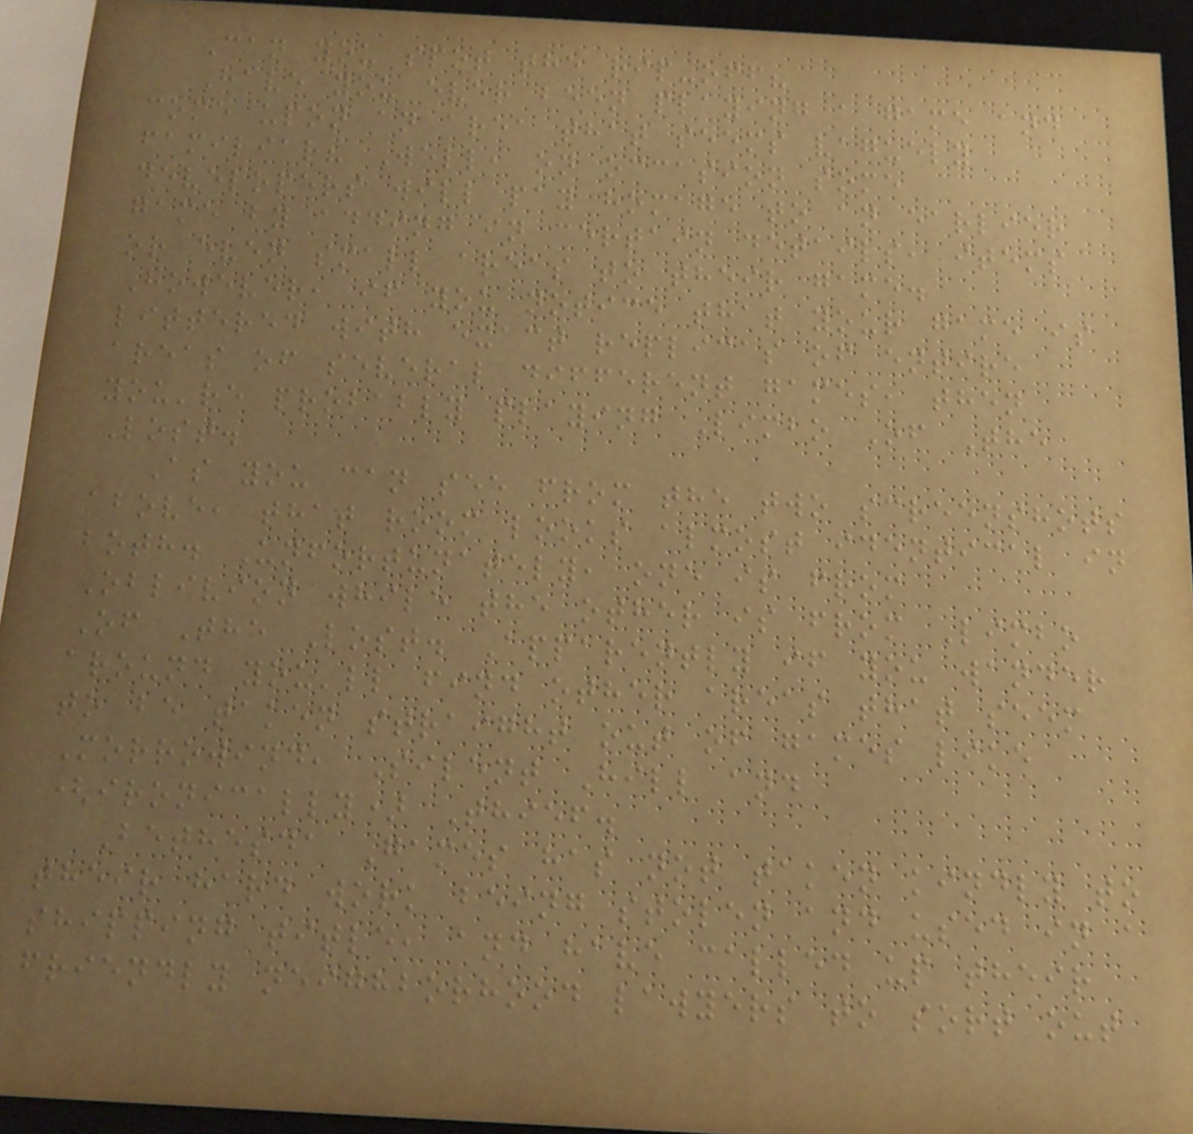Can you spot the rip-off?
Have you ever been playing a game and
come upon an area that seems vaguely
familiar? Well, on occasion some
developers will pay homage to an earlier
game by adding in certain details, items
or even small areas to their game.
However, if you notice that your game is
littered with exact replicas of entire
areas of several different games, then
you're probably playing Limbo Of The
Lost.
As you can see from the two screenshots
above, that room looks almost identical in
both. Unfortunately, one is from
Oblivion while the other is from Limbo
Of The Lost. Apparently if you wander
around you'll find other areas that seem
to be taken straight out of games like
Morrowind, Silent Hill and
(ironically) Thief.
Bethesda Games has not taken kindly to
their hard work being stolen and used in a
shipping title, and have called up their
friendly neighborhood lawyers to sort out
